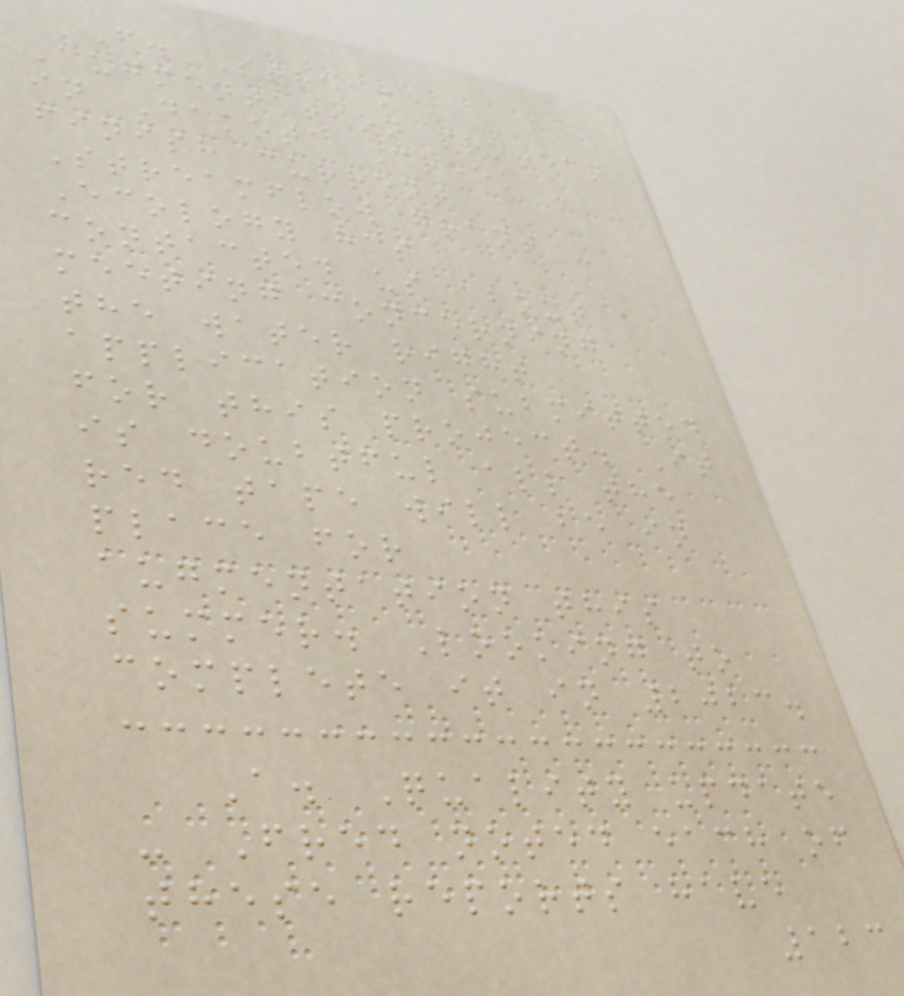F. Stream
Augmentation project
in Dakota Creek -
finish current
Streamflow grant -
Ecology has
contacted us about a
meeting concerning
the water right
application submitted
for this project. It
is doubtful all the
red tape will be in
place for
augmentation this
summer. Looking to
complete it in 2023.
A. Quality update
- Fred noted each of
these reports have
123
